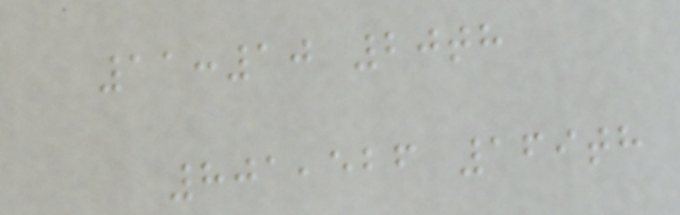11:10 20th
801,526 169th
